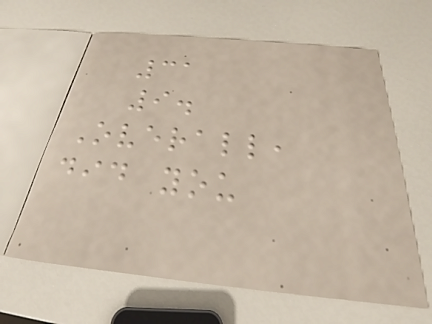31
9.
Overall,
did you
